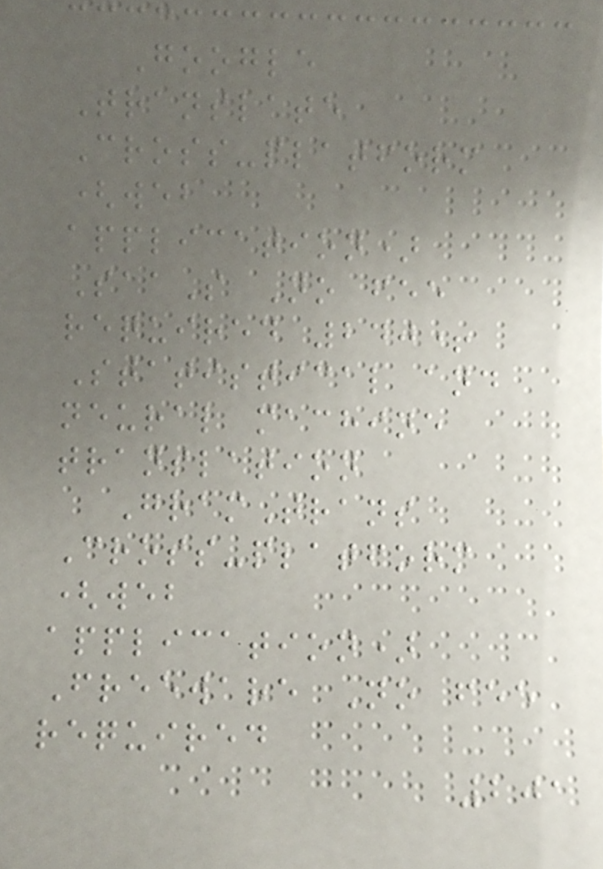Google
Translate
Cross-platform
(web
application)
SaaS No fee
required 240+
Statistical and
neural machine
translation
GramTrans
Cross-platform
(web
application)
Freeware No fee
required
201
